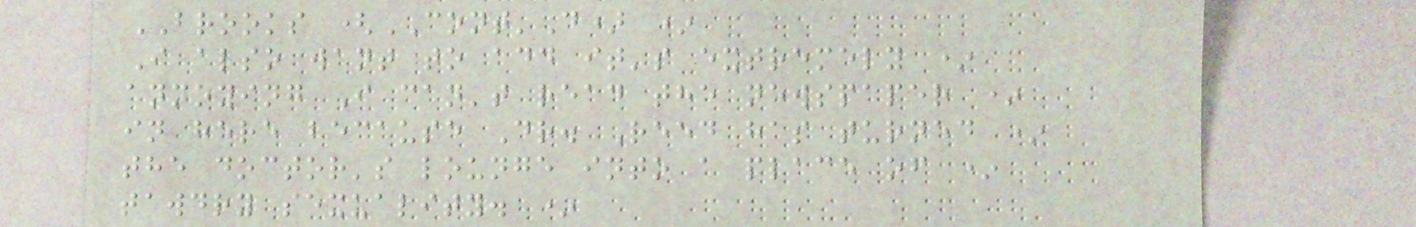BROOKS (CONT'D) *
I also want to add it's extremely *
annoying I can't read the newspaper *
in here because Dr. Reed has turned *
the doctor's lounge into a place of *
tawdry sexuality. *
